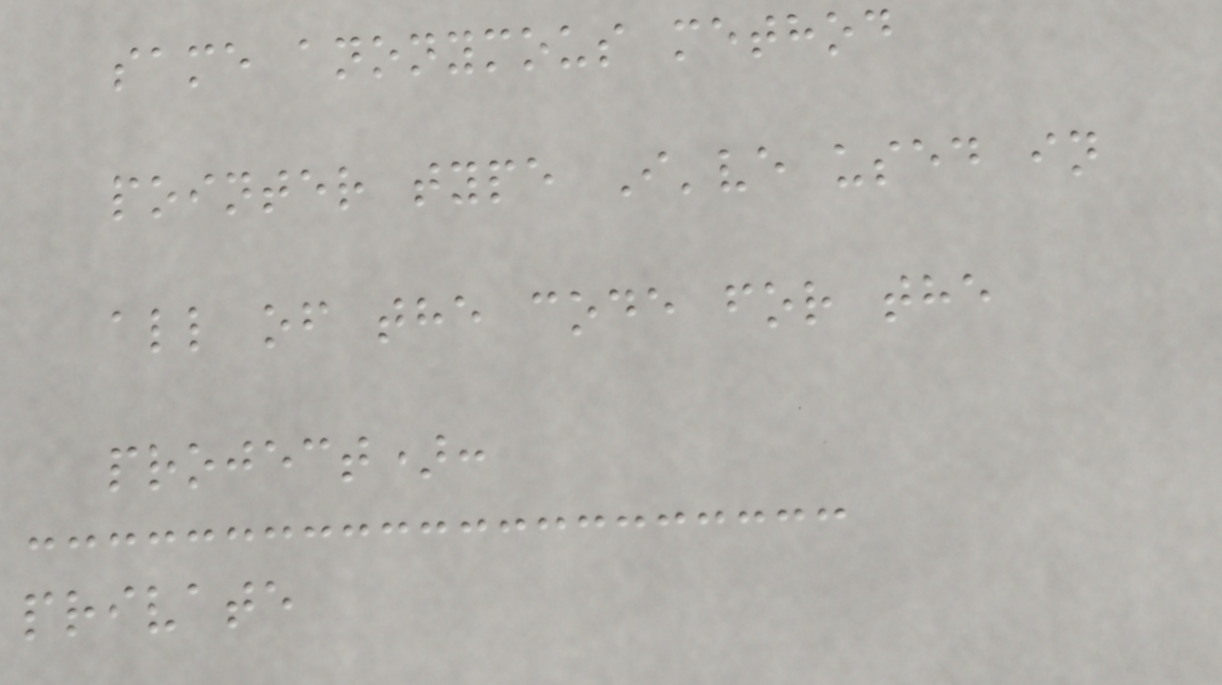same anonymous method
pointer type I've used in
all of the code for the
project):
private
